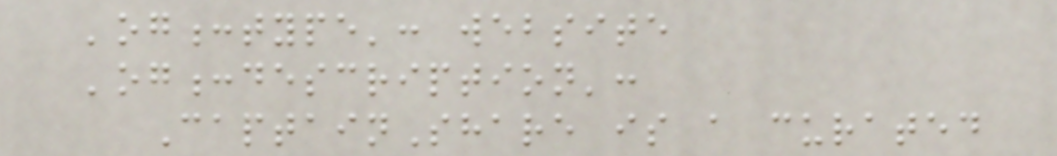'og:type': website
'og:description':
CaptainShare is a curated
